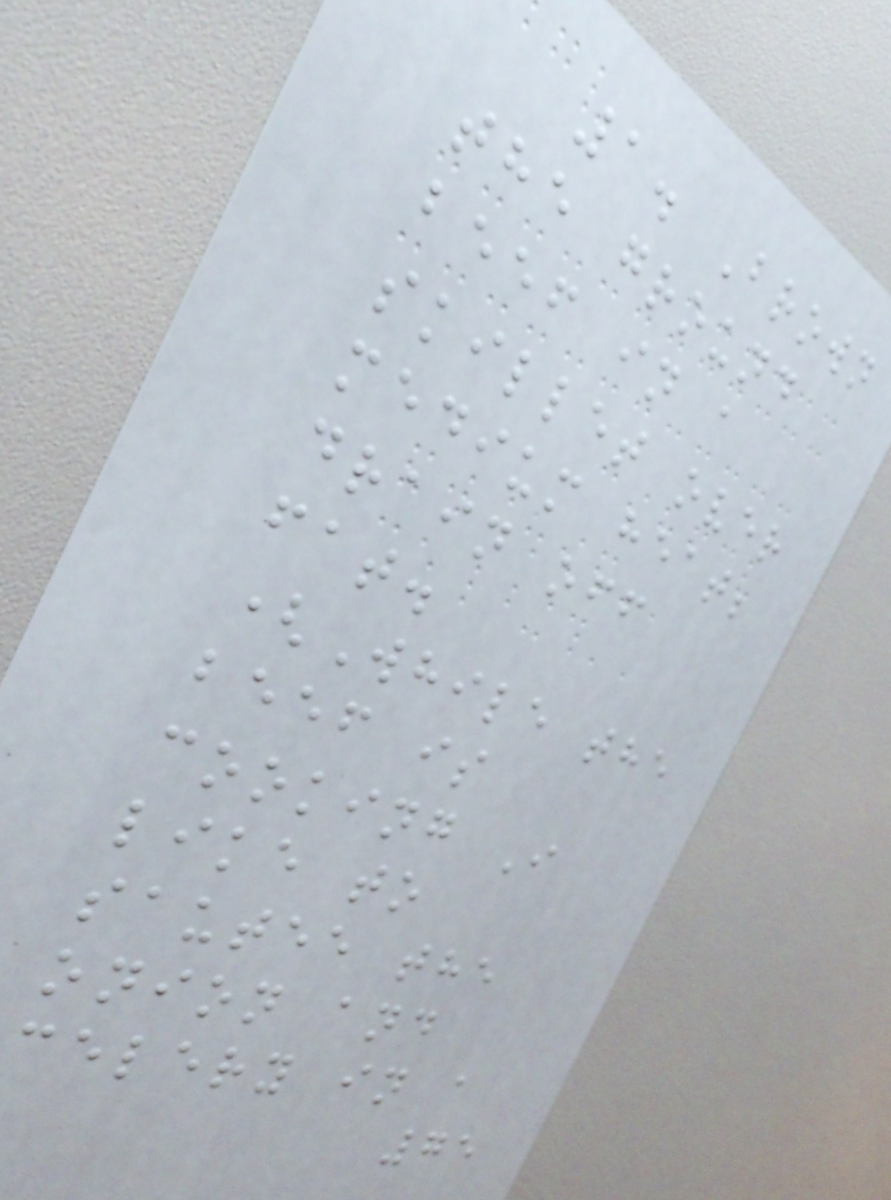1. Brown
the ground
beef in a
skillet over
medium heat;
drain off
fat.
(While the
beef is
cooking I
like to
sautee the
onion and
celery in a
75
